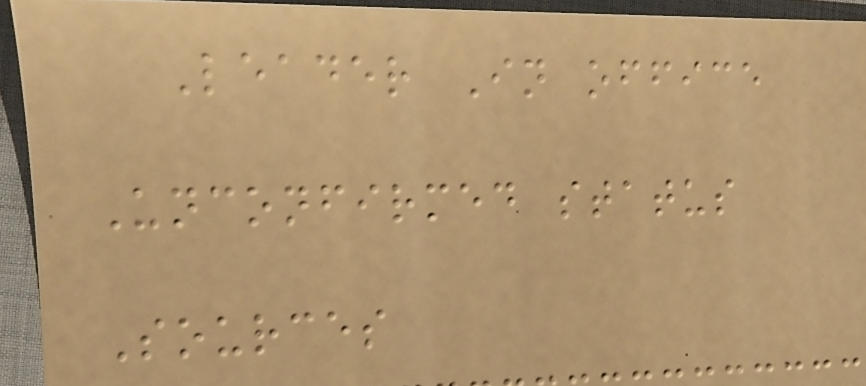Leader In office
Unconfirmed status
Sources
